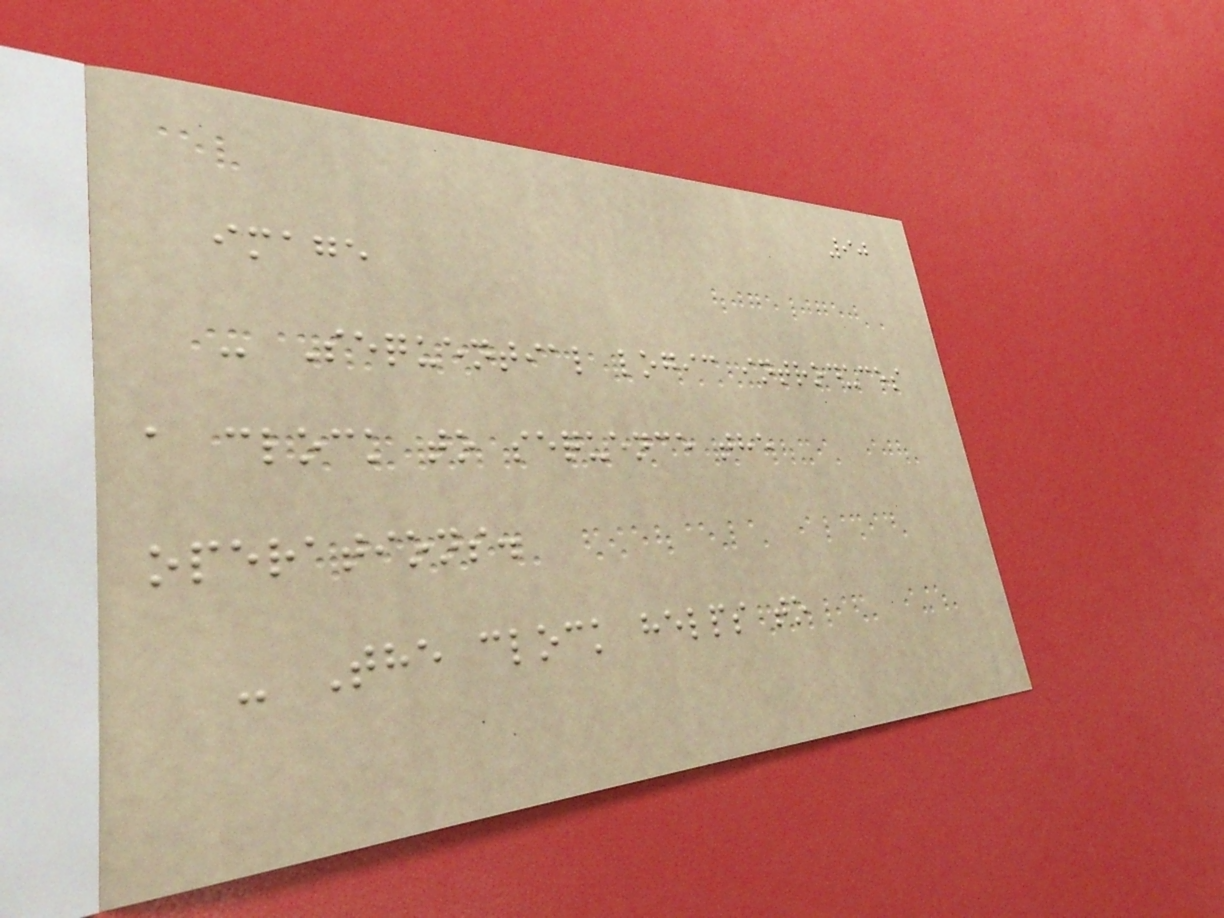90
image
- Sequential logic introduces
a clock to sequence the
operations.
- The clock helps to
